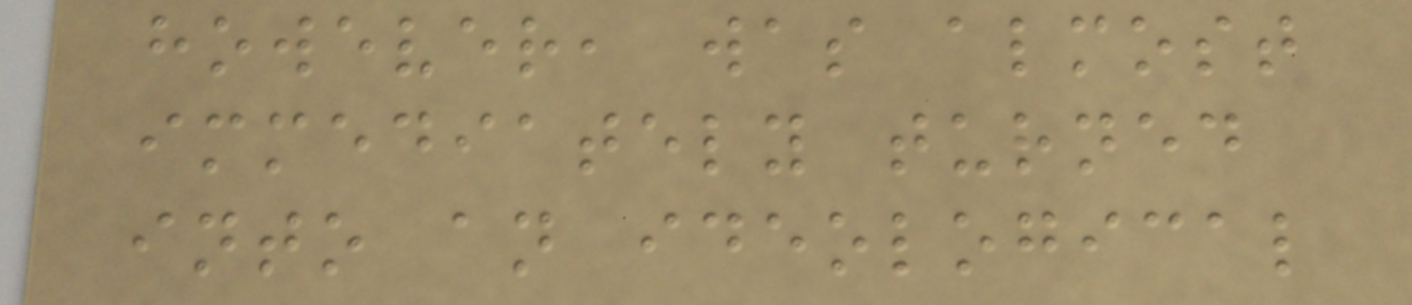however, was almost
immediately turned
into an ideological
